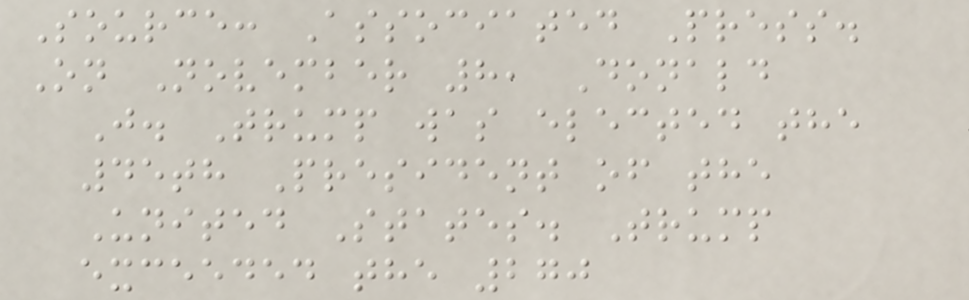Source: Associated Press.
On November 8, Donald
J. Trump was elected the
45th President of the
United States. Trump
exceeded the 270
